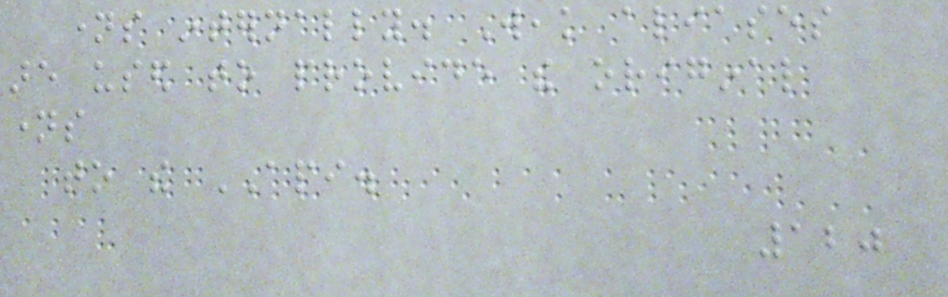names internally. Weak aliases
are used to provide the original
names
to the API.
120
